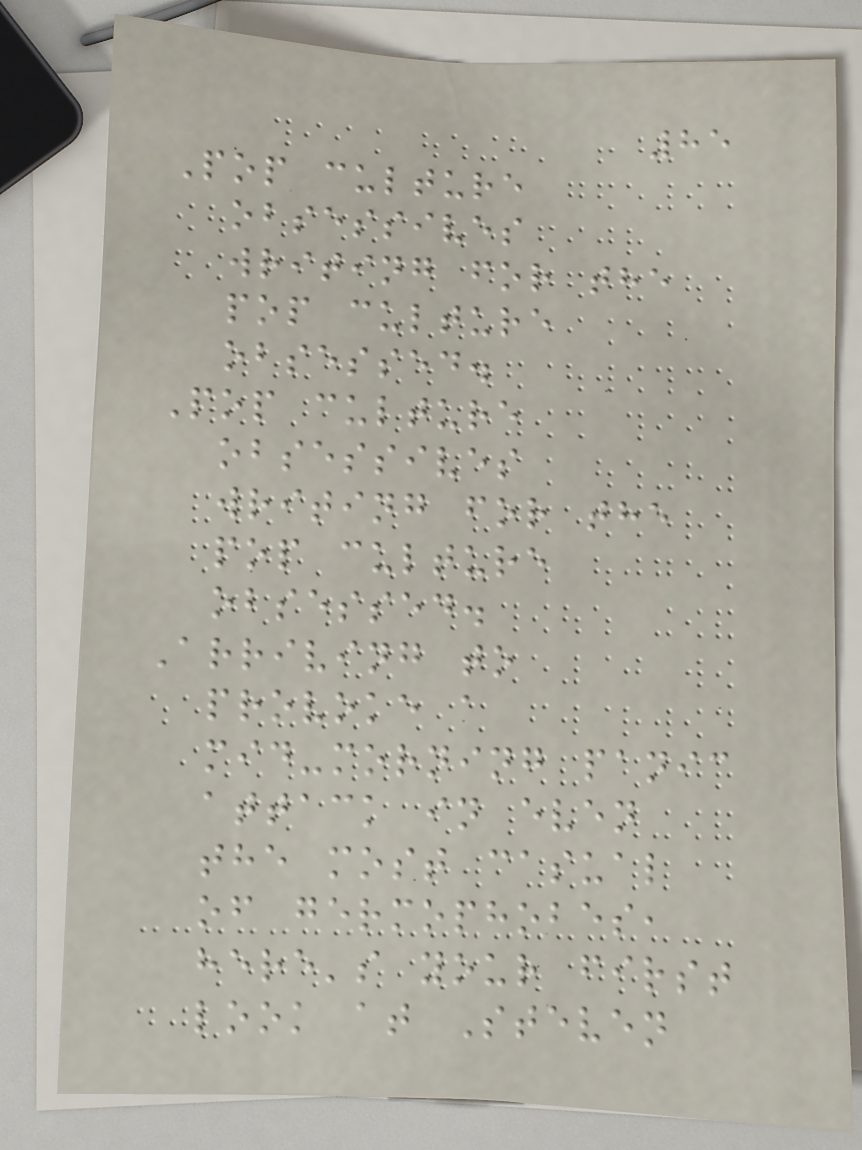85
Pop culture
obsessives
writing for the
pop culture
obsessed.
Pop culture
obsessives
writing for the
pop culture
obsessed.
Arriving to
provoke a
mid-morning panic
attack in even
the most casual
of germophobes,
here's your first
look at Steven
